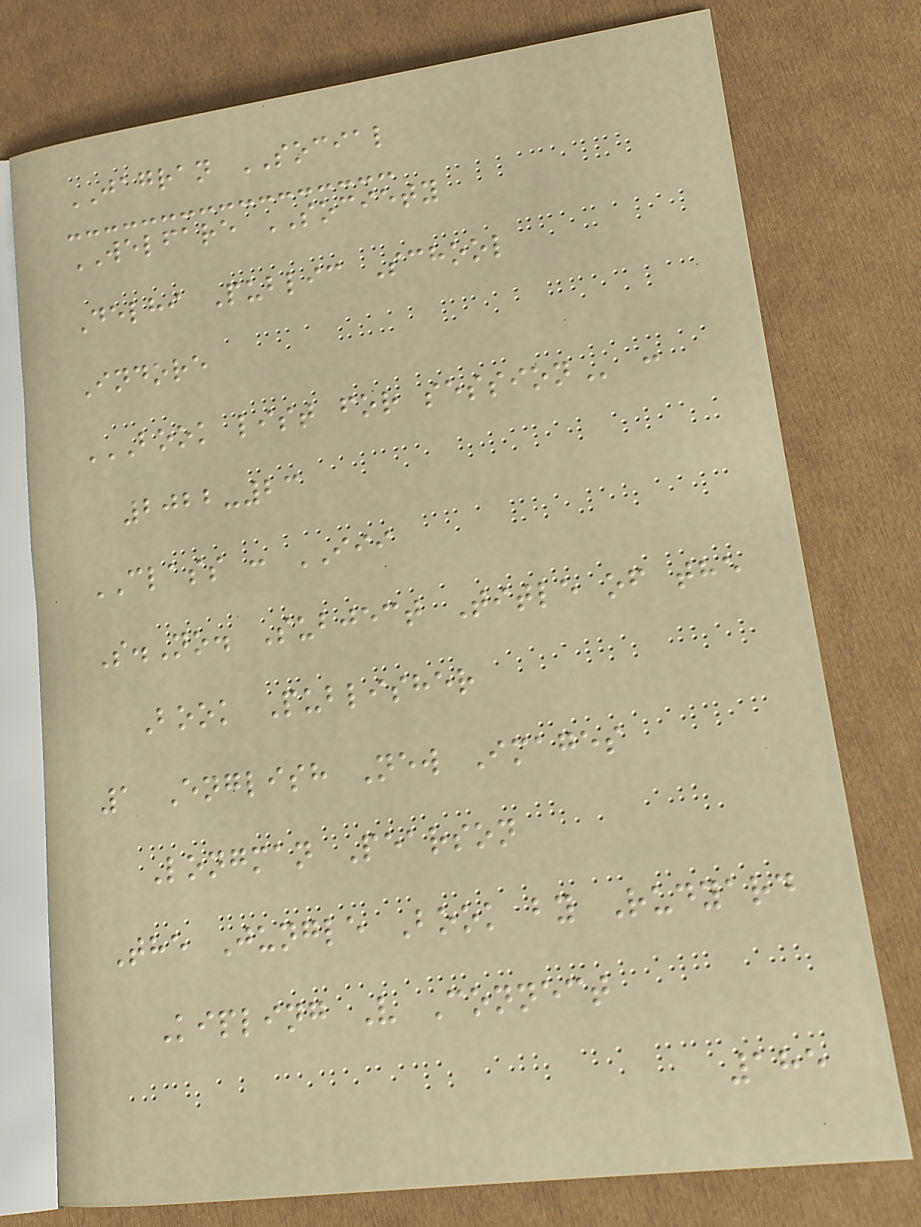JAGRAN SOCIAL
WELFARE SOCIETY
Delhi Public School
Indore
BOOK LIST FOR SESSION :
2022-23
CLASS : III
S.No. Subject Title of the
Book Publisher
1 English New Images
Longman Pearson
The Jungle Book by Rudyard
Kipling V Connect
185
